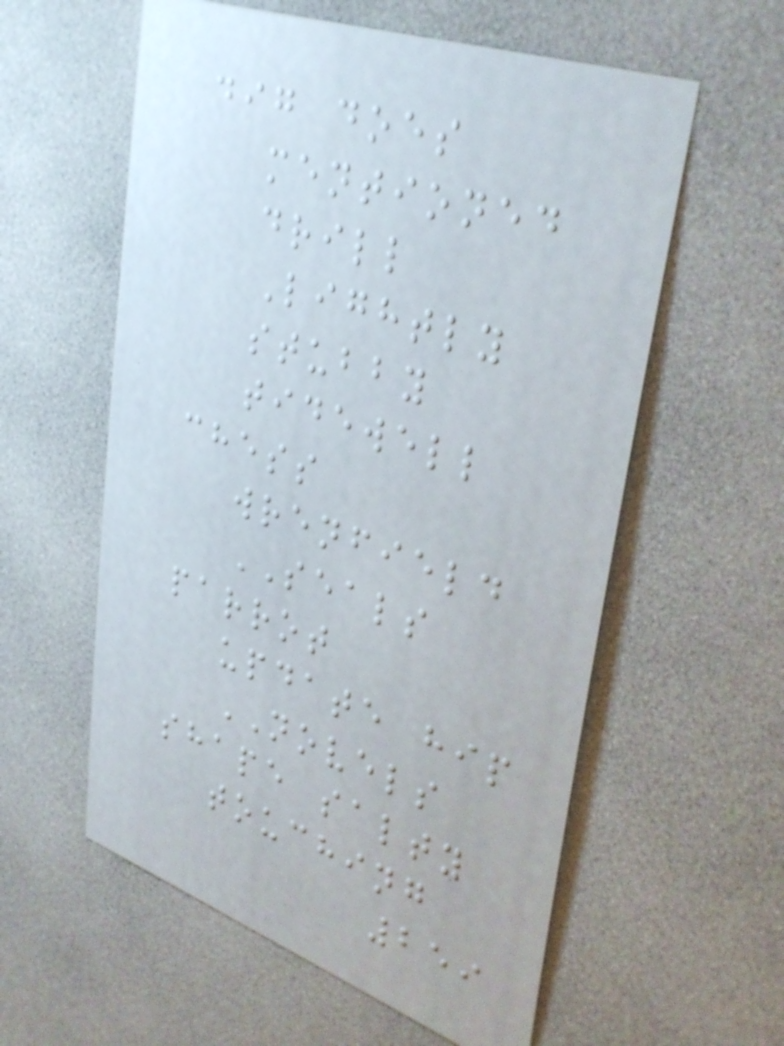dig does
mentioned
drill
Lightly
stubby
tidewell
chess
wrenfield
SEALS
parrot
update hip
NOVELS
shape salty
touching
259
